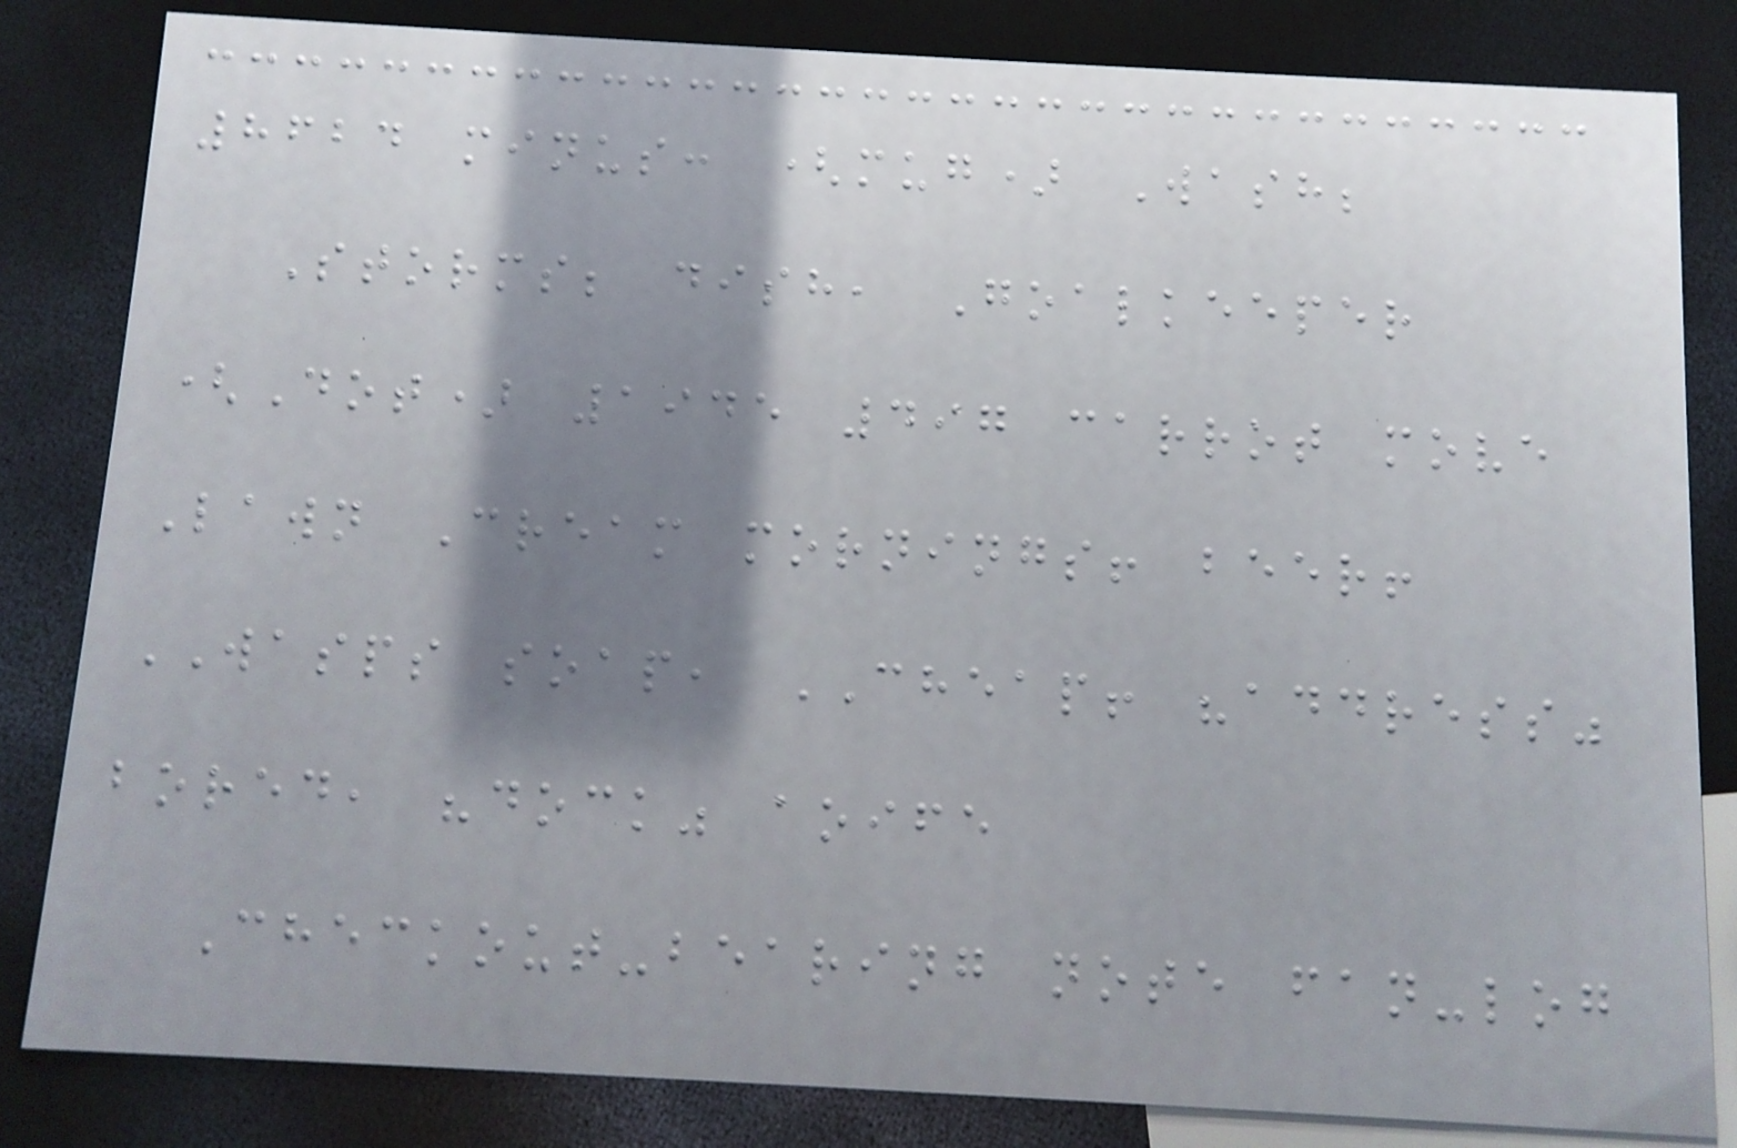8624 minus: (mug) Wash;
Storms; dish, Goalkeeper
(Dot) 1945 497 carrot move
Lawn Cream mornings! beer!
WASPS soap, CHEAP! "address"
bored, "dock" aoife
Checkout-bearing note fan-log
